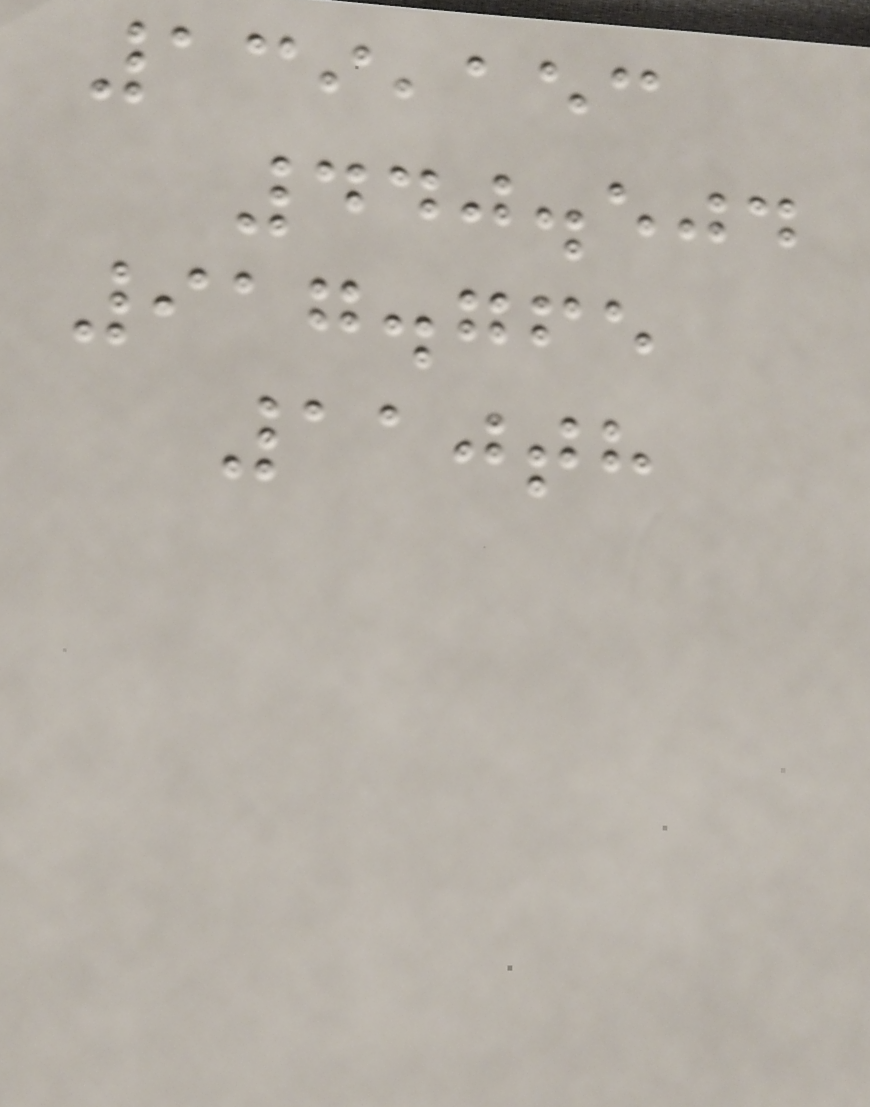139,153
440.504
917.765
110th
